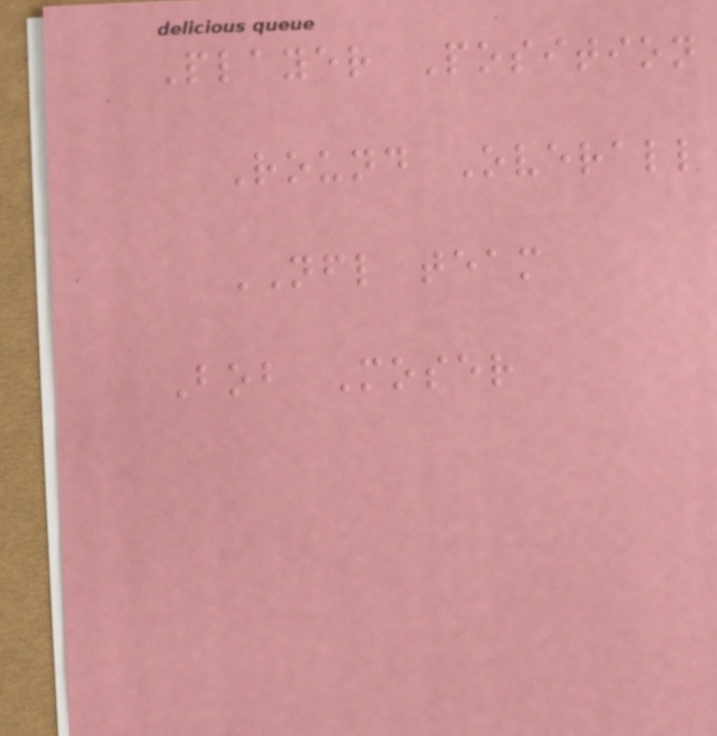Player Position
Round Overall
NFL team
Bob Moser
